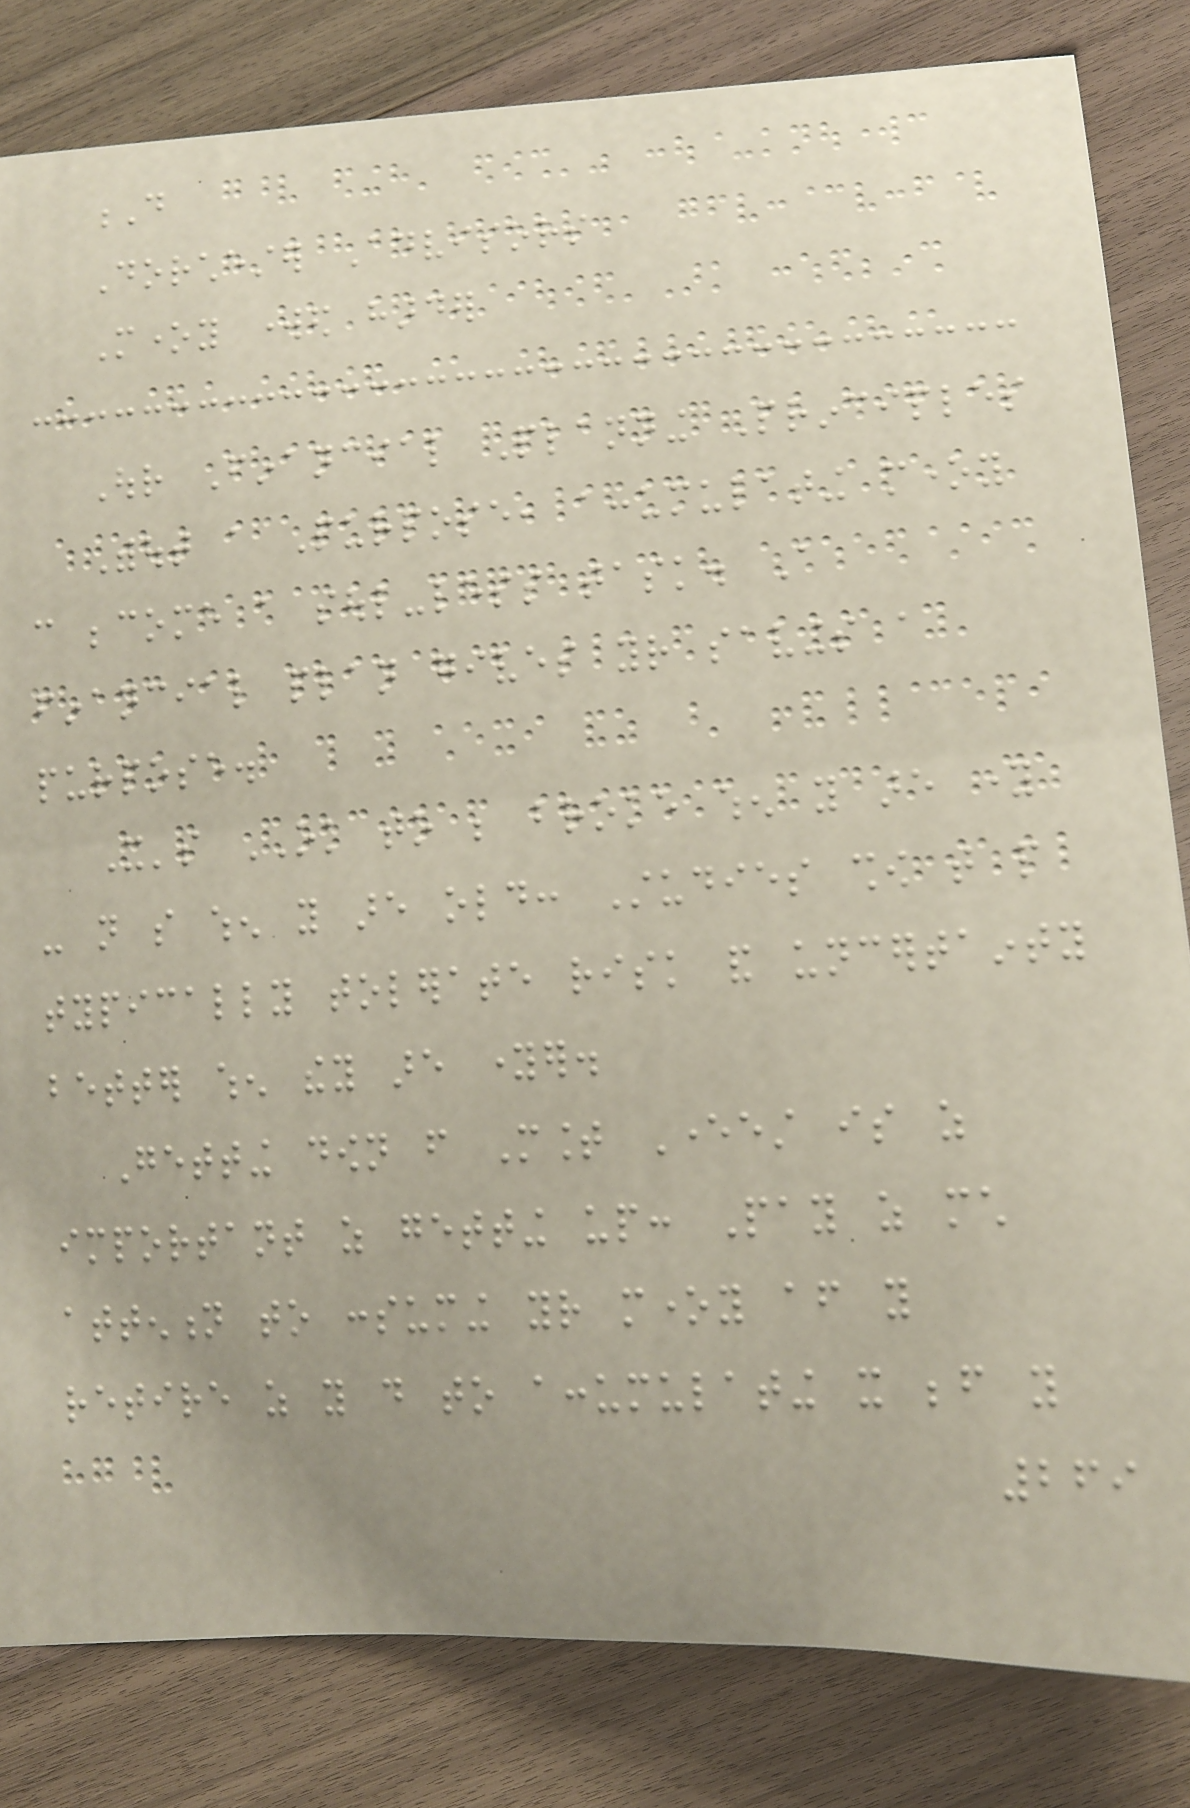D
Dorchester Advisors
Money worked harder
Our Financial Planning Principles
Without a Purpose, accumulating money
can become a soul-less task. A
financial plan gives your savings a
purpose.
It's OK to be broke when you are young
- not so when you are old: Studies show that people
typically tolerate risk and uncertainty
better when they are younger.
Getting down from Mount Everest is as
important as getting up: Pay as much
attention to consuming your money after you
retire as you do to accumulating it before you
269
